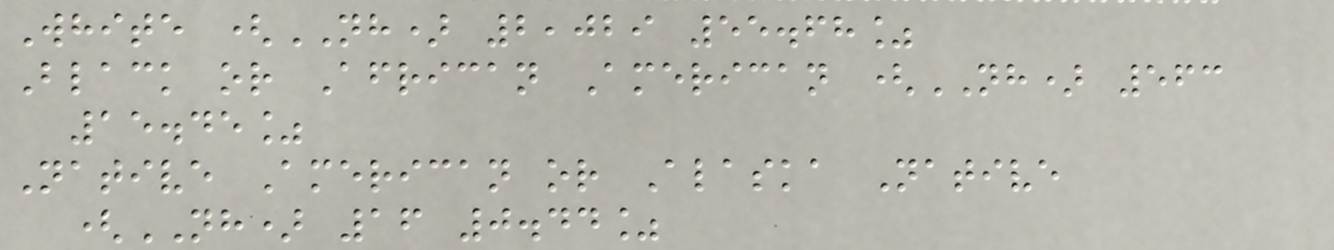White (NH) 2,029 55.68%
Black or African American (NH) 563
15.45%
Native American or Alaska Native
(NH) 16 0.44%
